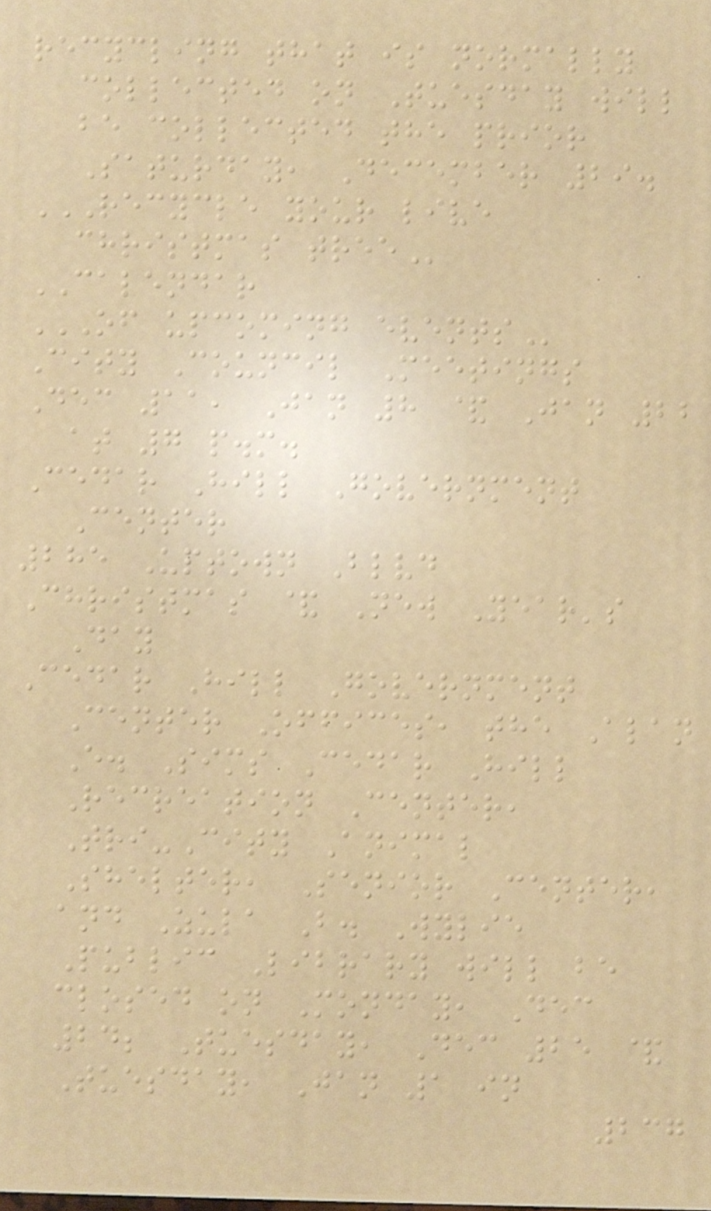recycling that is normally
collected on Tuesday will
be collected the prior
Saturday, December 29.
RECYCLE YOUR LIVE
CHRISTMAS TREE
CALENDAR
OF UPCOMING EVENTS
City Council Meetings
Dec 11, Jan 8 & Jan 22
at 7 p.m.
Cedar Hill Government
Center
285 Uptown Blvd
Christmas & New Year's
Day
Cedar Hill Government
Center Offices, the Alan
E. Sims Cedar Hill
Recreation Center,
Tri-City Animal
Shelter, Senior Center,
and Zula B. Wylie
Public Library will be
closed on Monday, Dec
24; Tuesday, Dec 25 &
Tuesday, Jan 1 in
237
